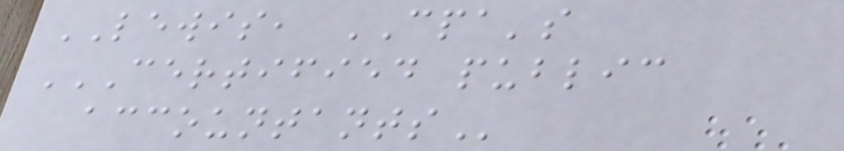LEWIS, CPA's
CERTIFIED PUBLIC
ACCOUNTANTS
